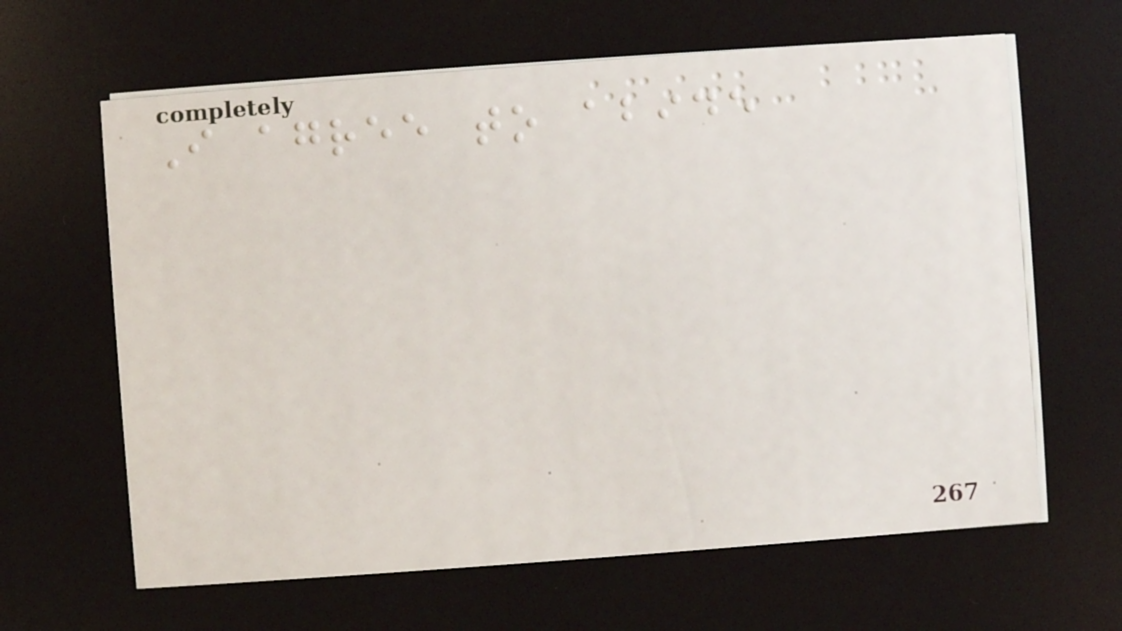I agree to abide
